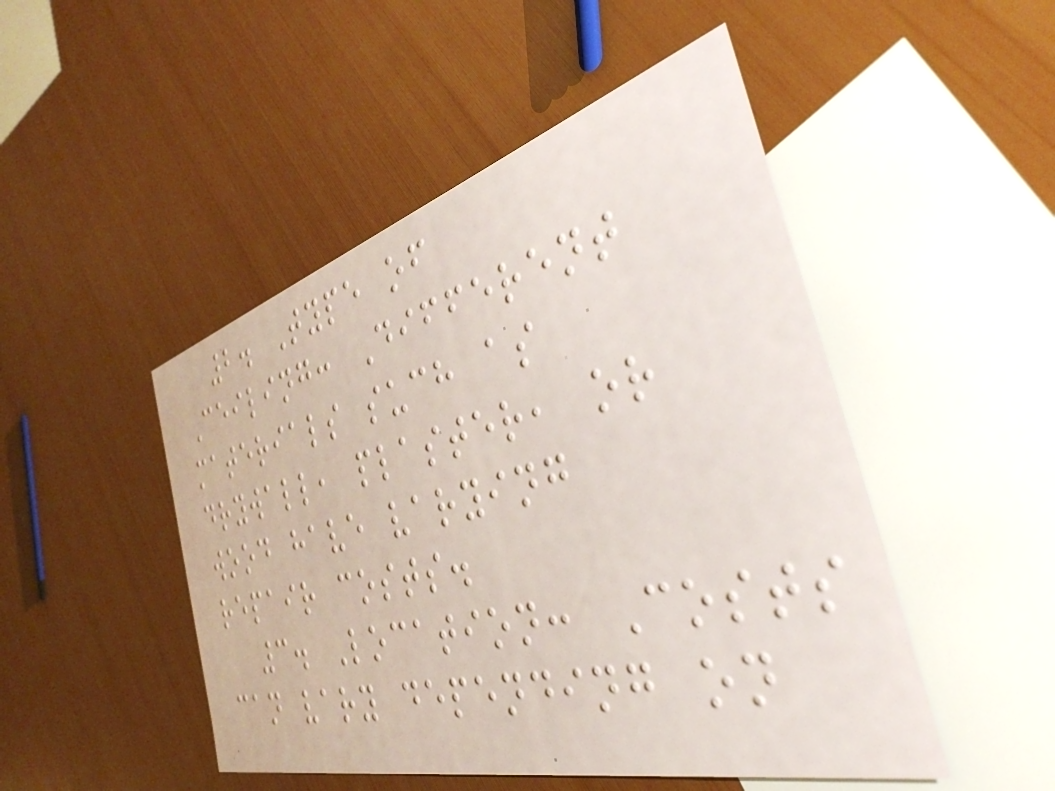2. Type of
Ceiling: Different
materials such as
drywall, plaster, or
wood have varying
repair costs.
3. Location: Costs
can vary depending on
